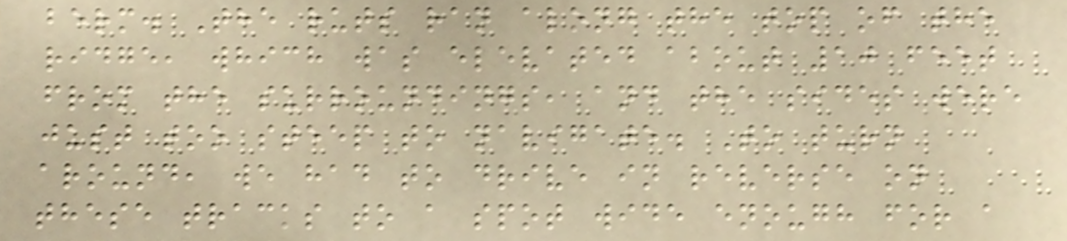berm. The ruts ran along the top of the
ridge, which was elevated about 10 feet
from the surroundings, and the sides were
just too steep to navigate. To turn
around, we had to drive in reverse on
these tracks to a spot wide enough for a
